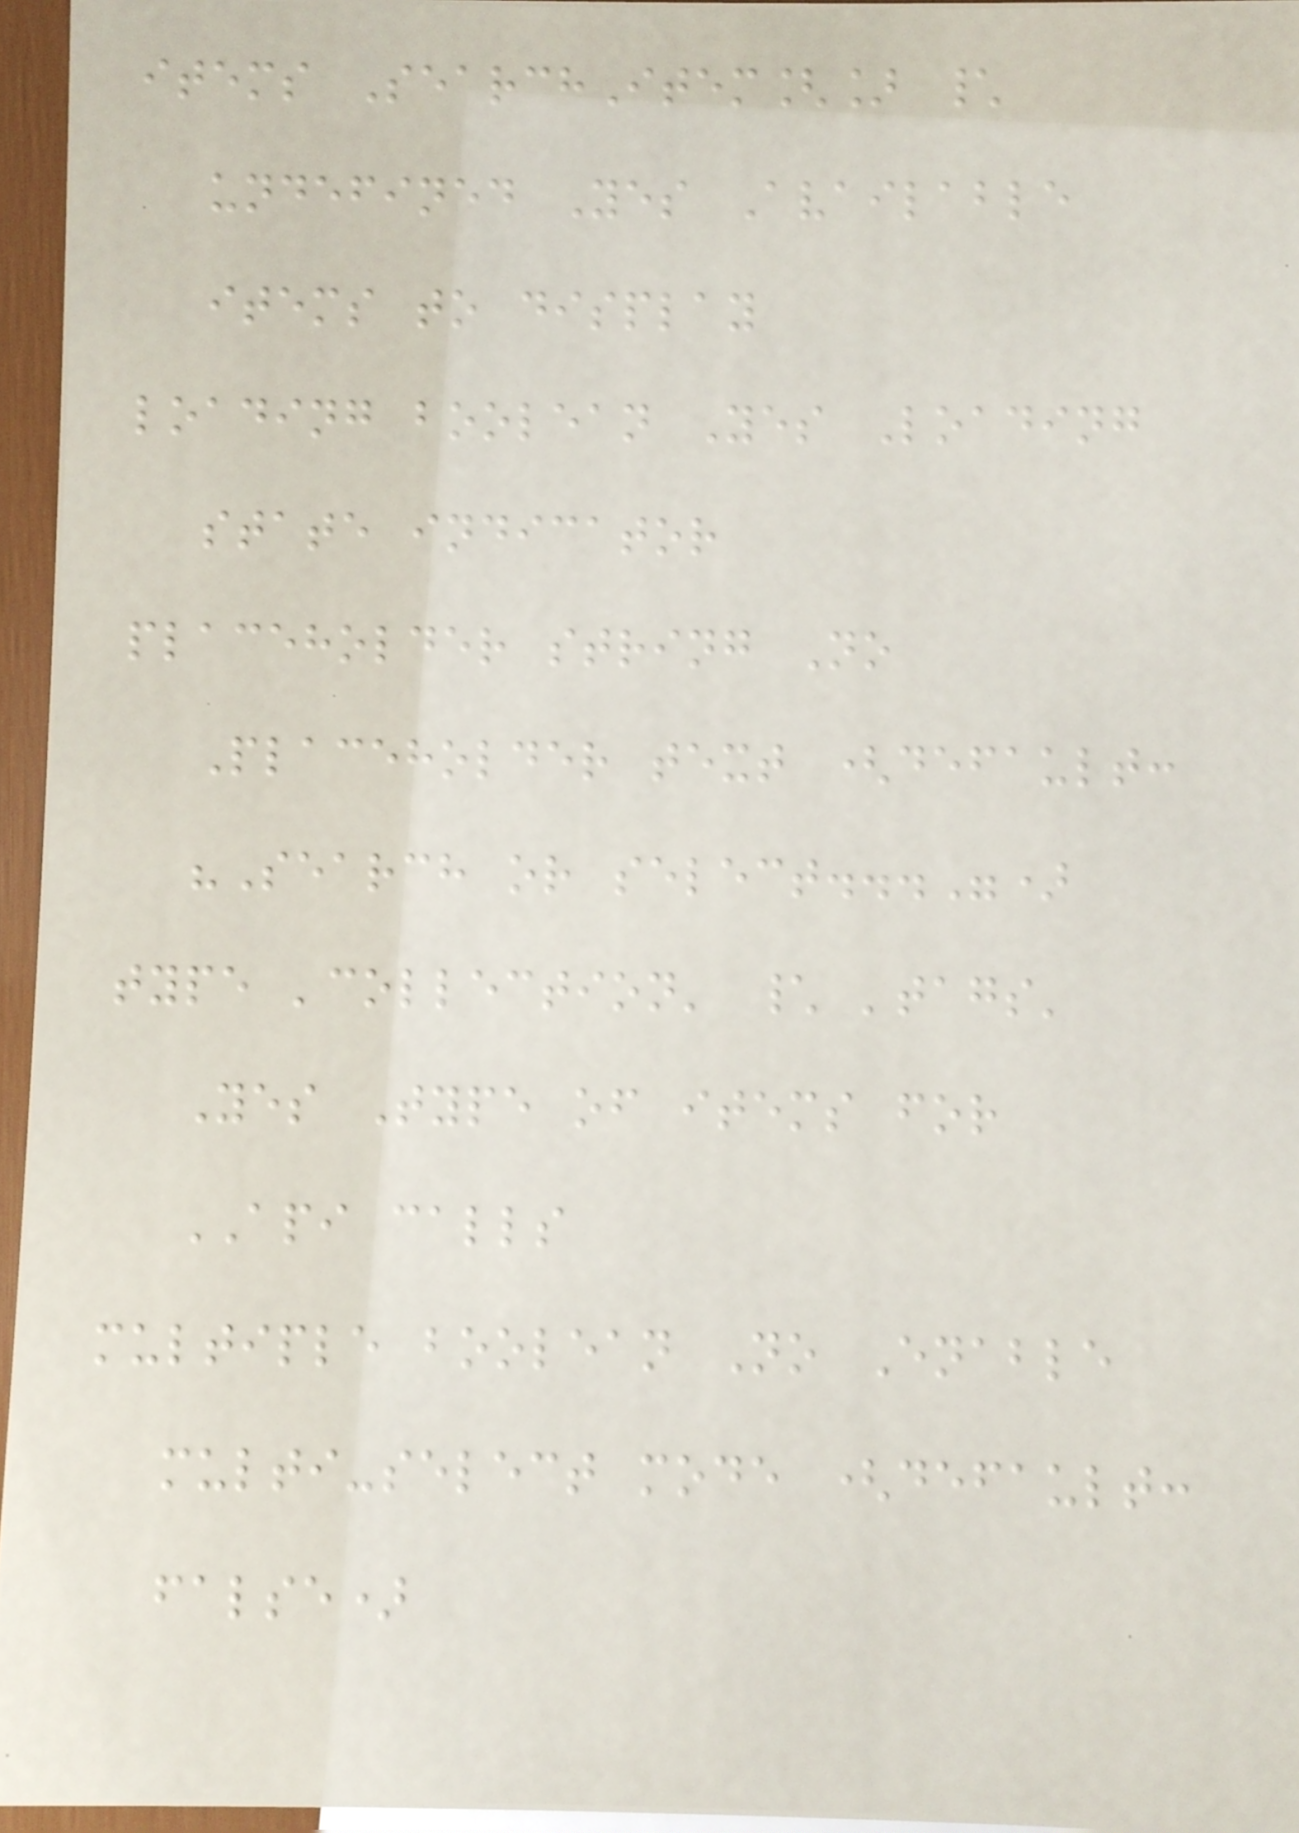items SearchItem[] \
undefined Yes Available
items to display
loading boolean Yes Loading
state indicator
placeholder string No
Placeholder text (default:
"Search or select...")
type 'collection' \ 'tags'
Yes Type of items for
API calls
multiple boolean No Enable
multi-select mode (default:
false)
